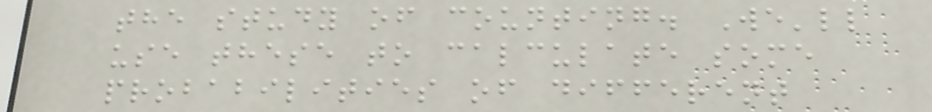the study of counting. We'll
use these to calculate some
probabilities of different
